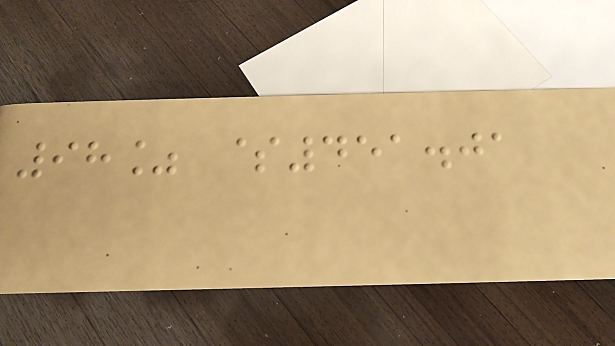98% $451.01
